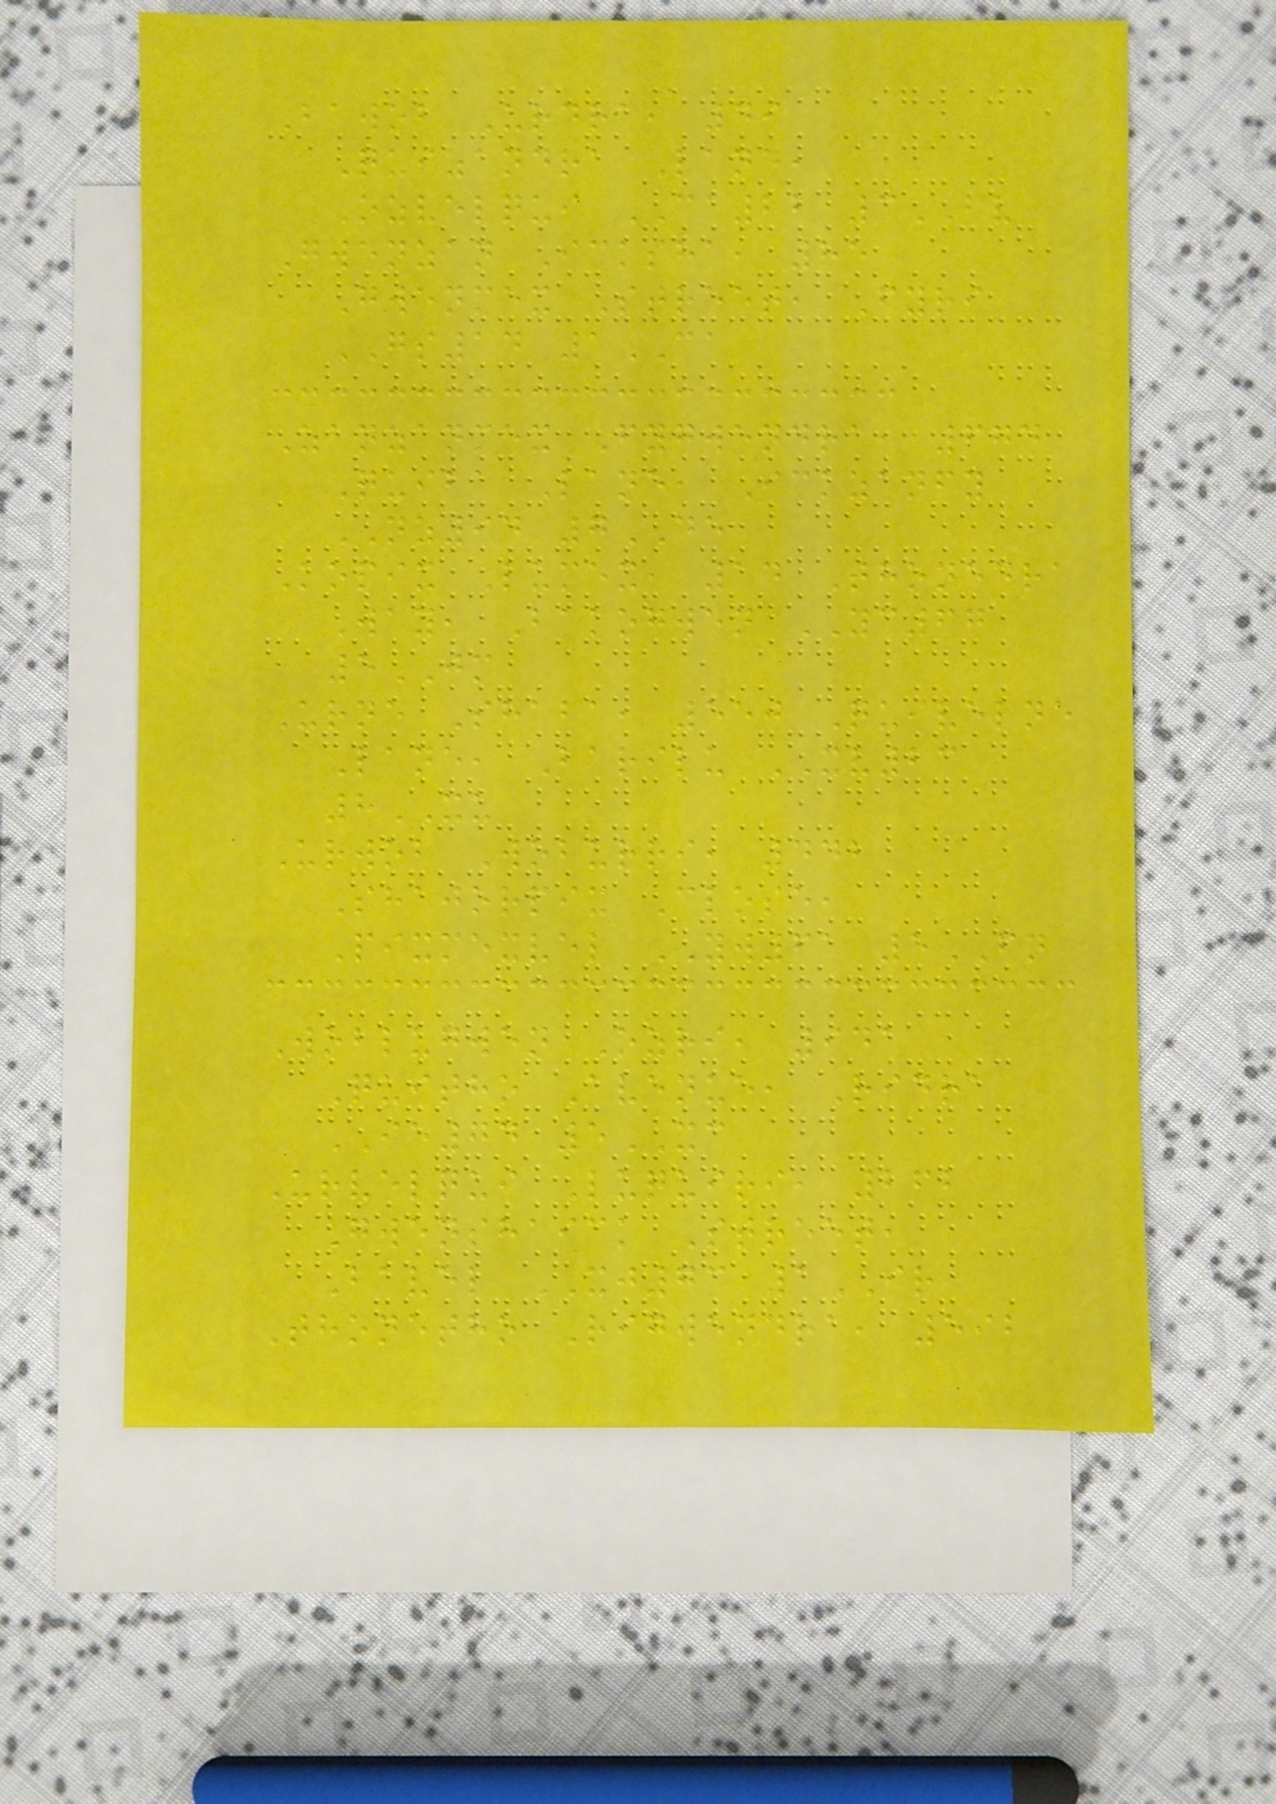Bawob Urdra, 49
Quizandra Lane,
Ozvelqui CA22 3BV
Gwenzan Icksha, 85
Gwenmex Street, Fyri
GS14 1CA
Zanzanmex Fygwendra, 674
Quiba Lane, Ickzanfy
NZ94 7DE
Kopix Lumex, 14 Thonedra
Way, Bakogwen YC67
5JM
Urne Shaba, 550 Quivelne
Lane, Barilu XV23
8XU
Urwob Woburri, 442
Shajorpix Close,
Pixmexvel YW61 5FN
Woblugwen Ozri, 941
Quitho Avenue, Ridra
IE74 5XC
Urvelqui Luquiri, 262
Gwenshaick Street,
Bavel XJ73 1IR
Thonetho Rigwendra, 592
